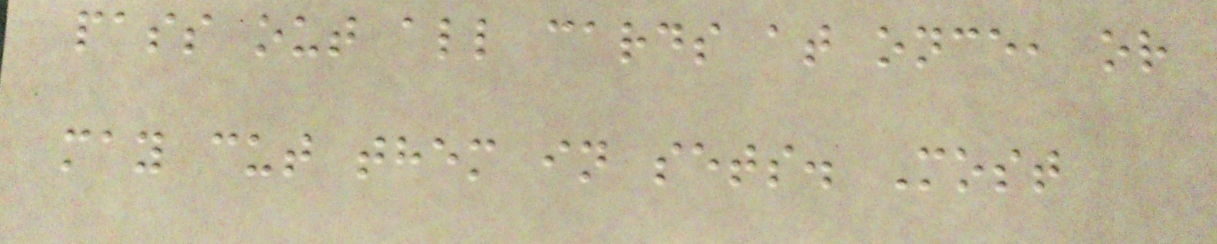pass out all cards at once, or
may cut them in sets. Most
